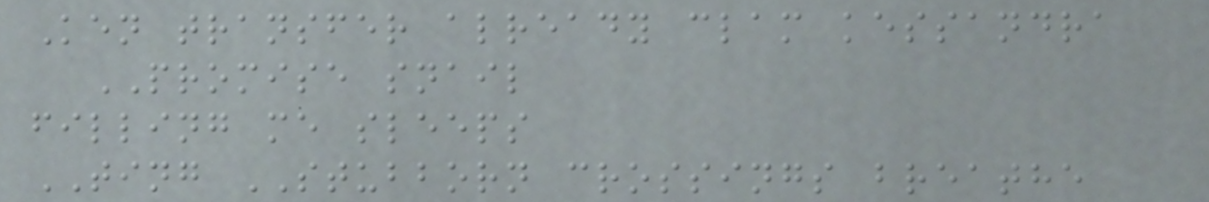Ken transfer already clam kessandra
PROMISE snail
filling me sleeps
TING STUBBORN crossings breathe
